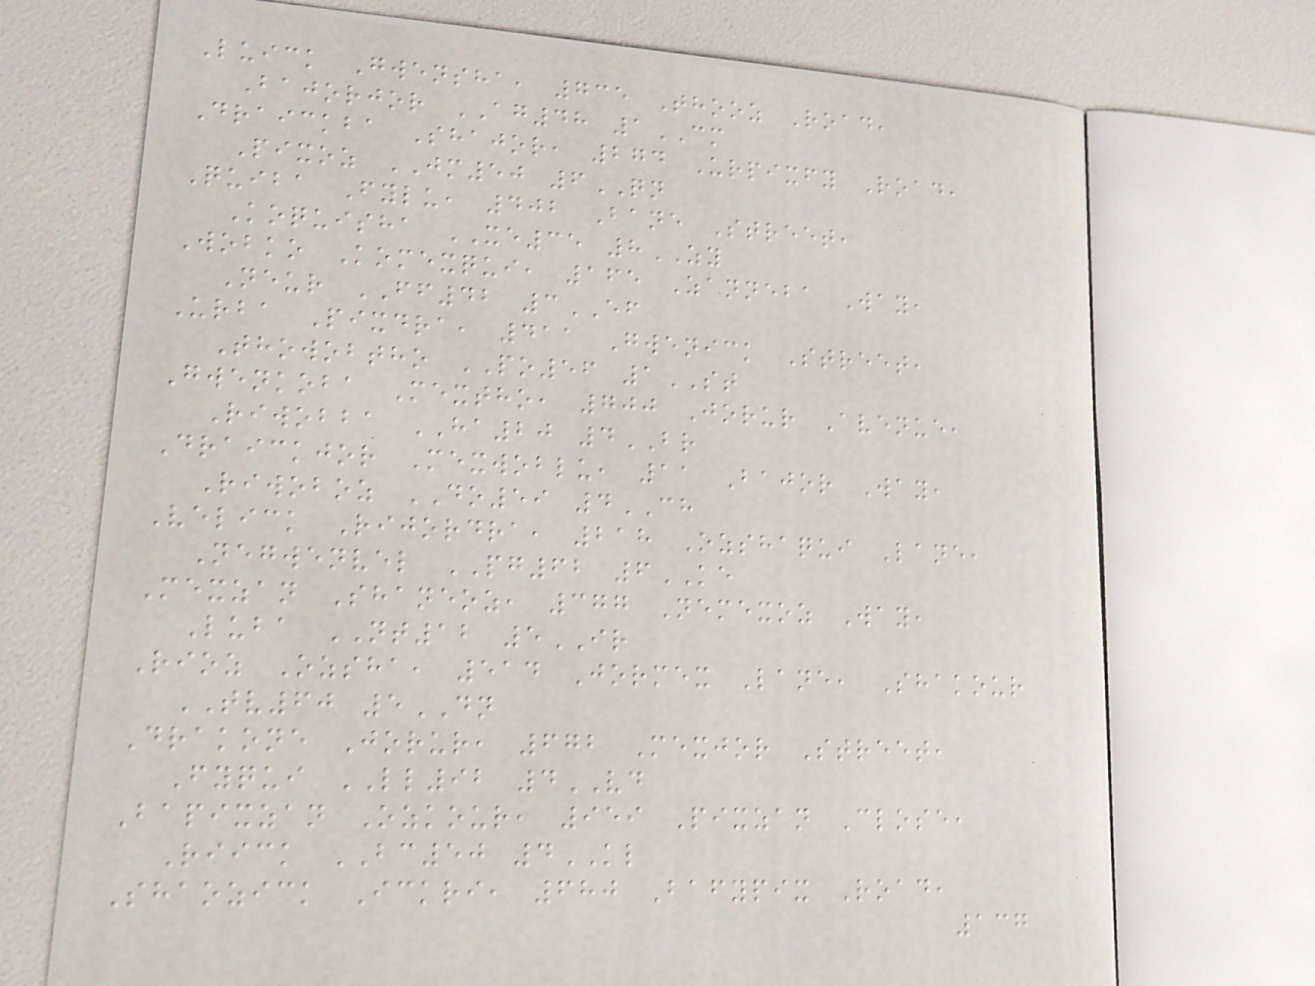Luick Gwensha, 735 Thooz Road,
Bajorjor AG48 1CM
Draickba Shajor, 274 Urpixfy Road,
Pixoz JM50 6QN
Quiba Fylu, 402 Bane Street,
Koquisha XE35 8ZY
Wobko Komexqui, 165 Zanneba Way,
Neur FF42 3EF
Urba Pixdra, 411 Gwenick Street,
Thowobtho PO56 1ST
Gwenkoba Mextho, 700 Jorur Avenue,
Riwobba HA20 4BR
Draickjor Mexwoblu, 11 Bajor Way,
Riwoboz DO59 4CH
Velick Rijordra, 218 Ozshaqui Lane,
Negwenvel PG62 6KE
Mexzan Shaneoz, 377 Nemexoz Way,
Luba NT12 5IR
Rioz Ozsha, 514 Jormex Lane, Shakour
TV60 5DN
Drakone Jorur, 672 Mexjor Street,
Fyqui LL92 4VD
Bapixzan Ozkour, 959 Pixzan Close,
Riick BC50 4KL
Shaozick Ickri, 680 Bafypix Road,
137
